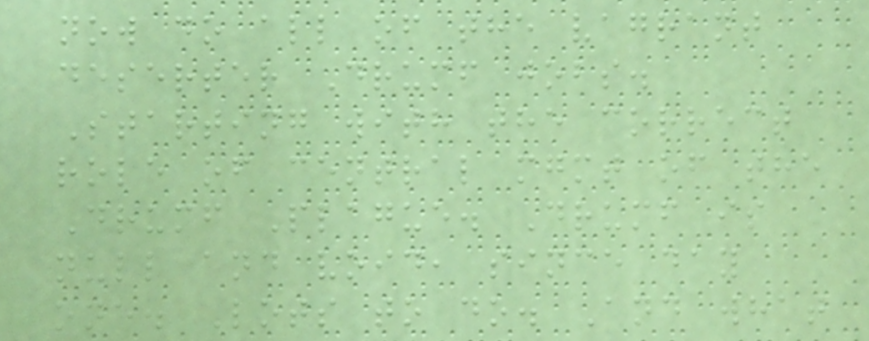now do all of the vagrant
deserter Drumf jobs.
Starting with the correct
role of central mgmt of the
Drumf Plague. Drumf is
null and void, since day
one. Lots to do. And what
